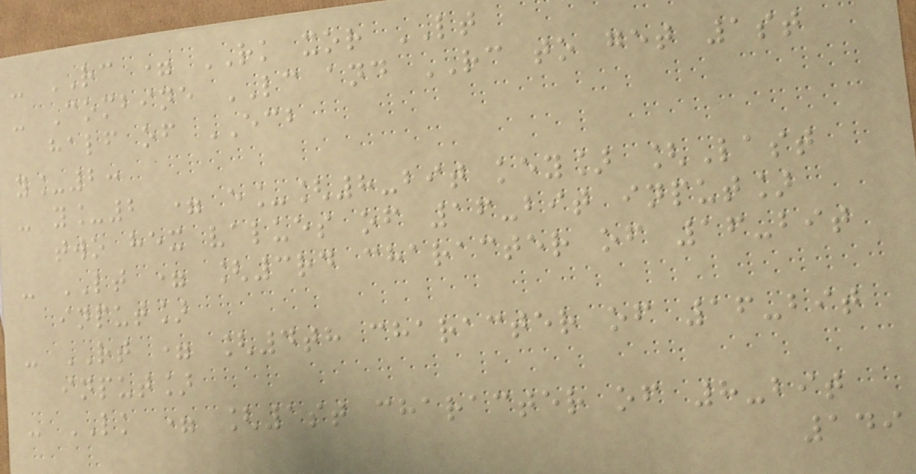- RC = RK xor LT
- Combine LC and RC to get 1st
half of ECB
y_2:
- y_2 = e_[8-bit key] [Last
two hex values of 16-bit input]
- LT = [3rd character of 16-bit
input]
- RT = [4th character of 16-bit
input]
- LK = [1st character of 8-bit
149
